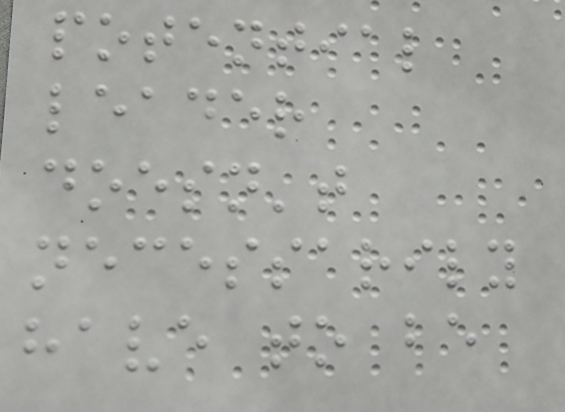potential
leader
doesn't
necessarily
have to be
